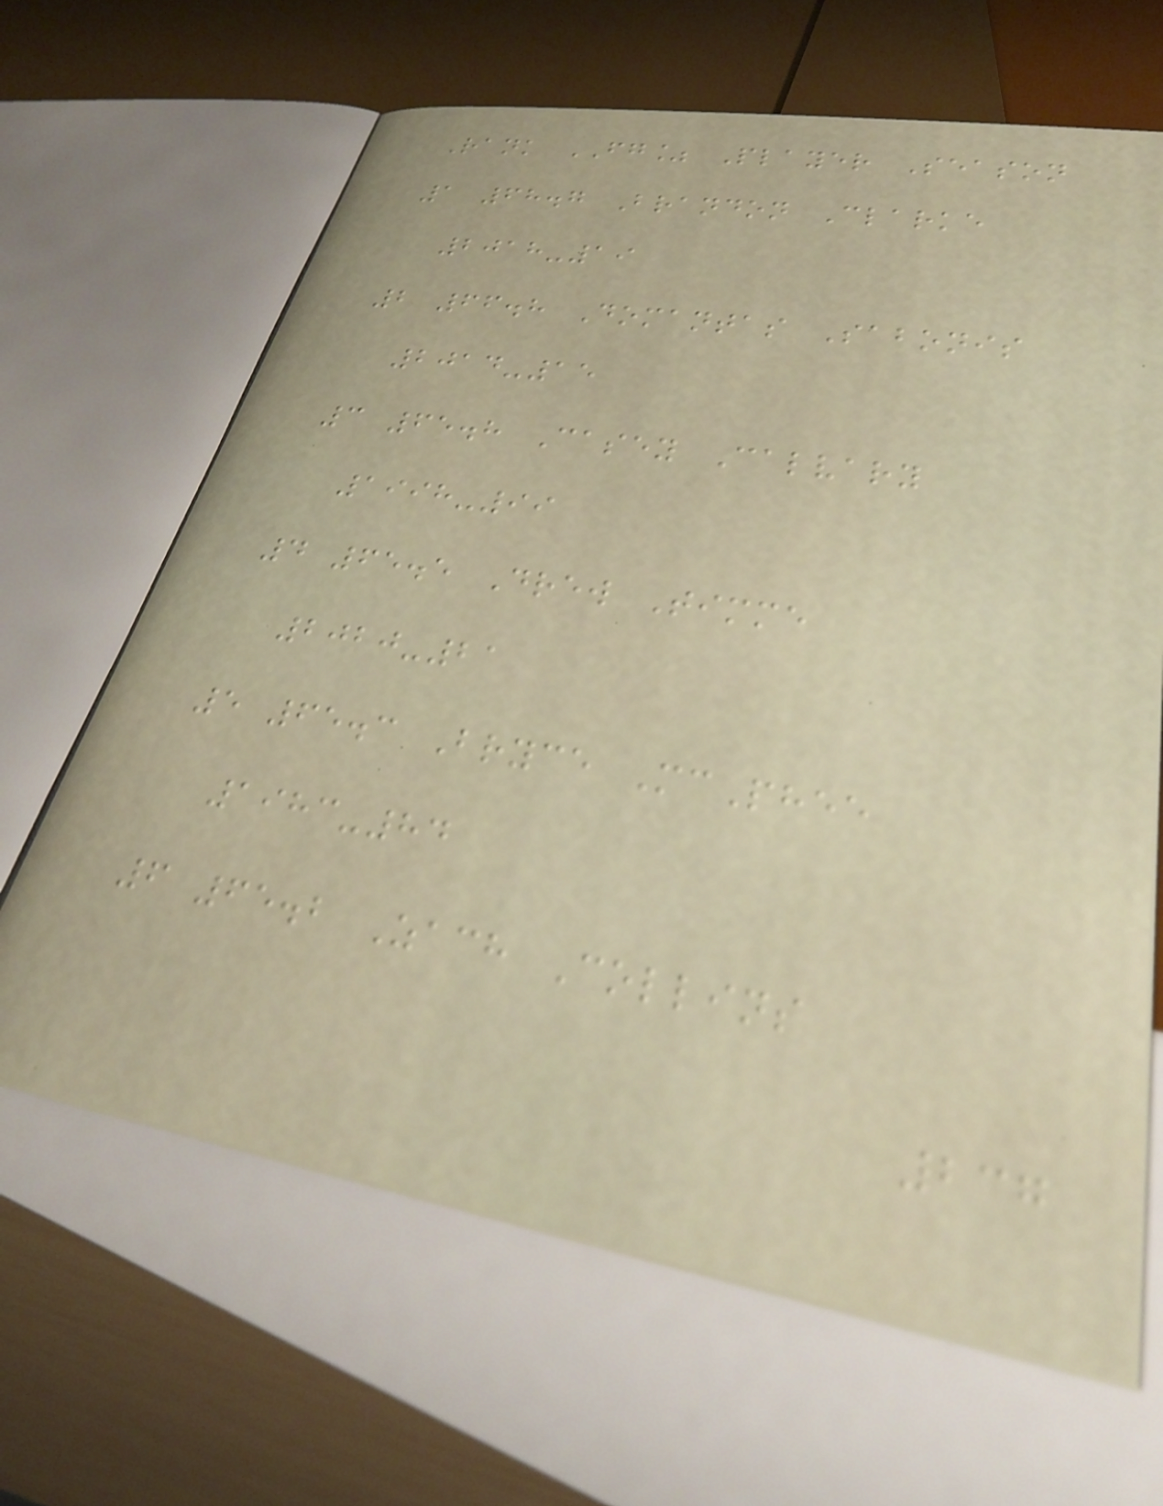Rank FG% Player Season
1 68.7 Brandon Clarke
2018-19
2 66.8 Domantas Sabonis
2014-15
3 65.8 Casey Calvary
1998-99
4 65.5 Drew Timme
2020-21
5 65.3 Bryce McPhee
1983-84
6 65.2 Zach Collins
237
